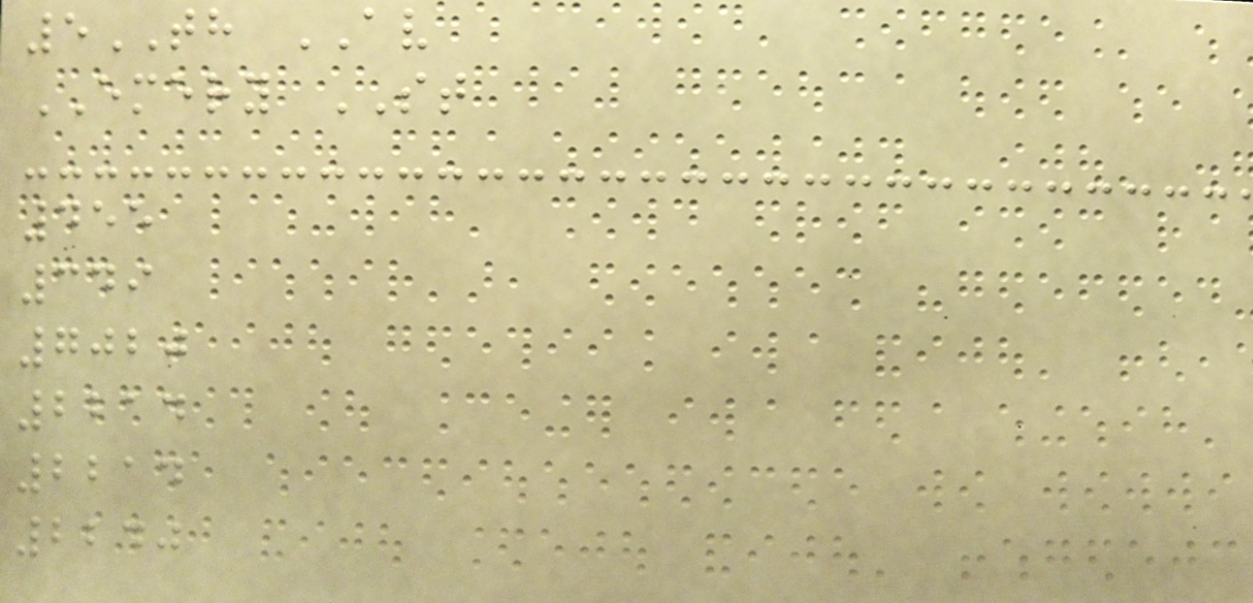5TH AV
EMERY ST
455
349
7020
2214
2214
2240
